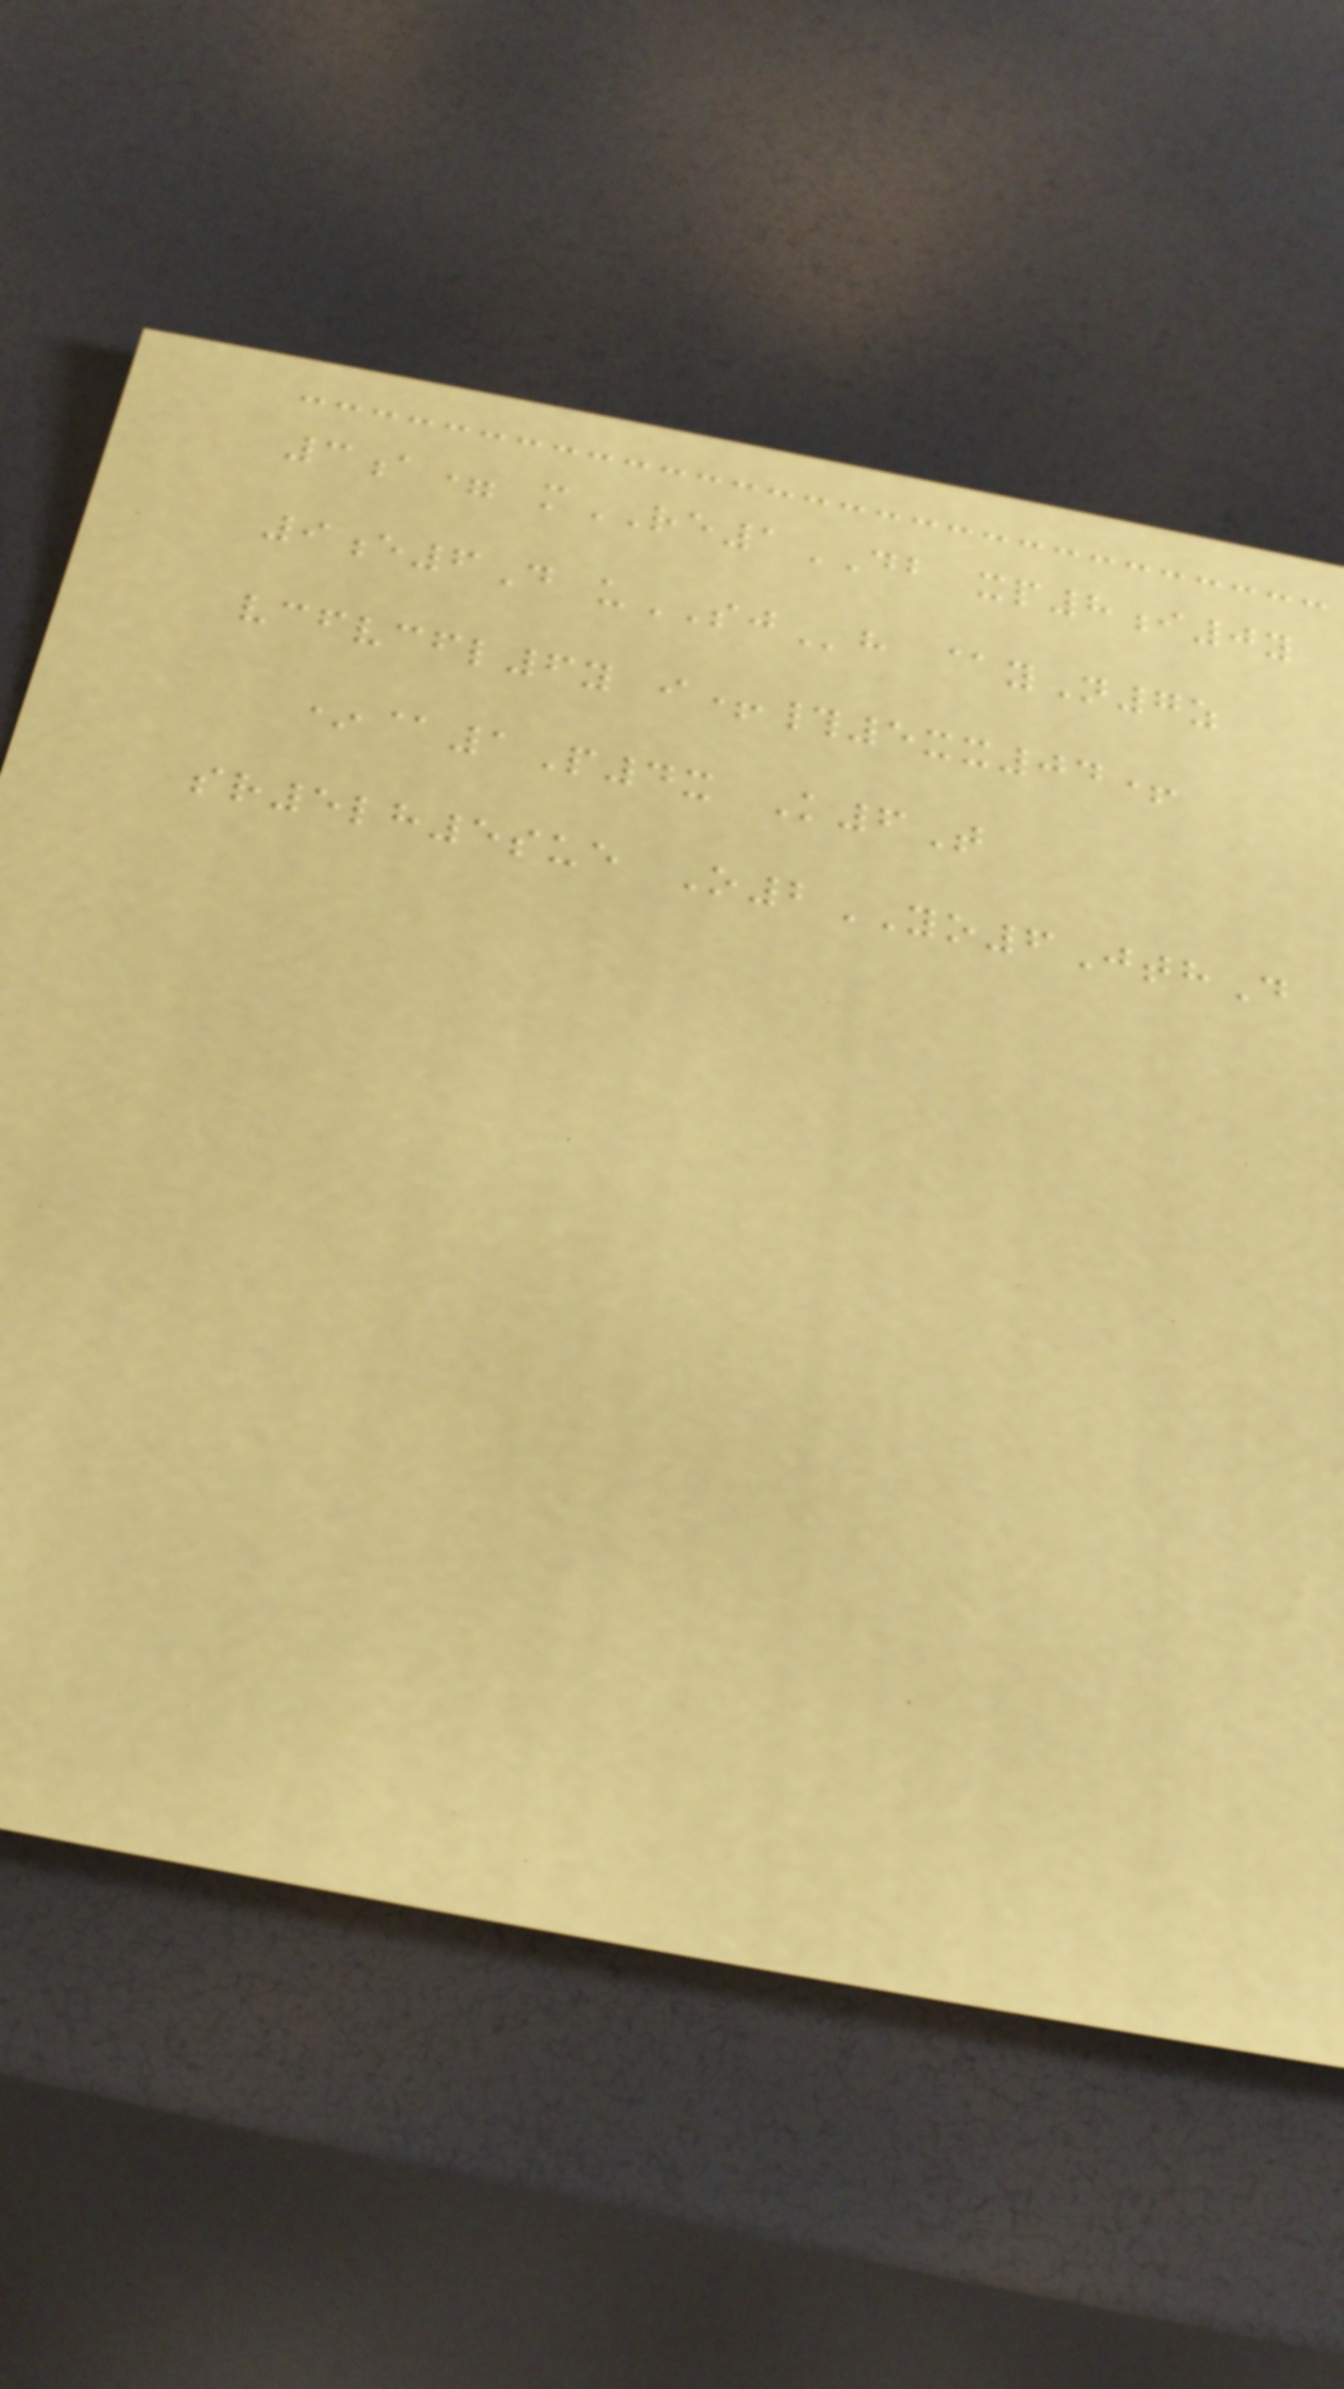3a= mRE1DB xp8i0y
9e6D uSJh @yN7z
vcfvcfl6y i+#5xx04+
*@1P4x K6T
sr5lh5sue O2YO6JthD
